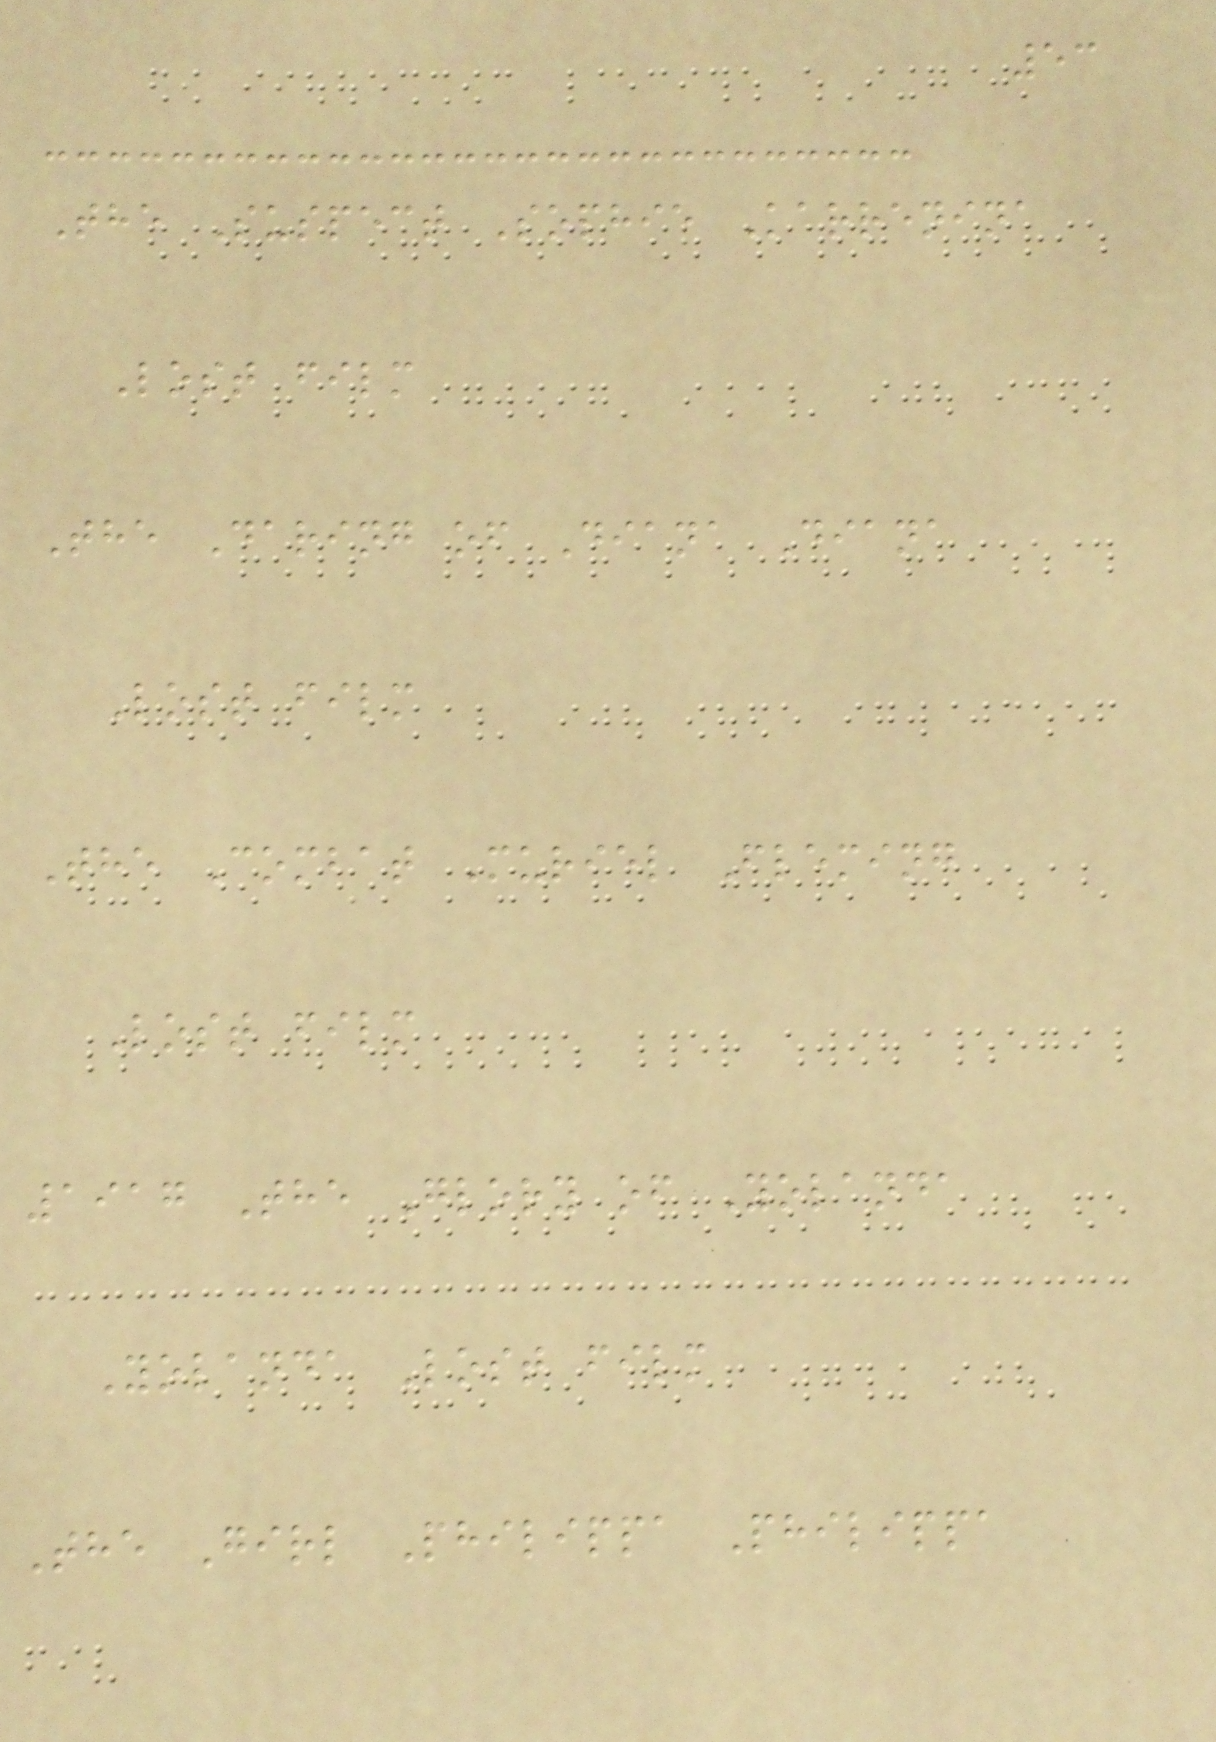53
The Suspect Sophie Karrenina
Lost film
The Daring of Diana Diana
Lost film
The Combat Muriel Fleming
Lost film
1917 The Glory of Yolanda
Yolanda Lost film
The Girl Philippa Philippa
